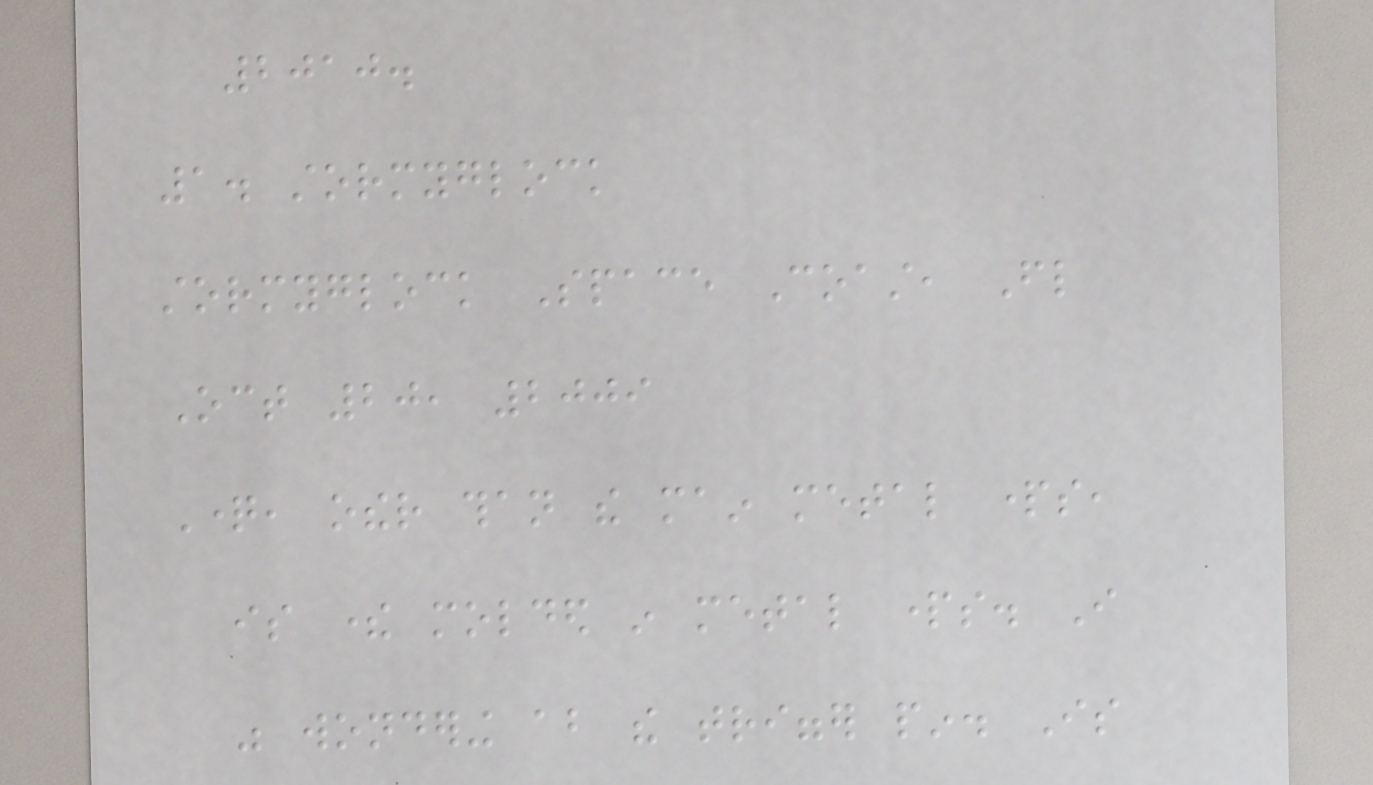2010.
1. stormyglock
stormyglock Space Coast, Fl
Oct 20, 2009
Question, other than the main metal parts,
is there molded in metal parts. I
was wondering about the trigger pin. Is
